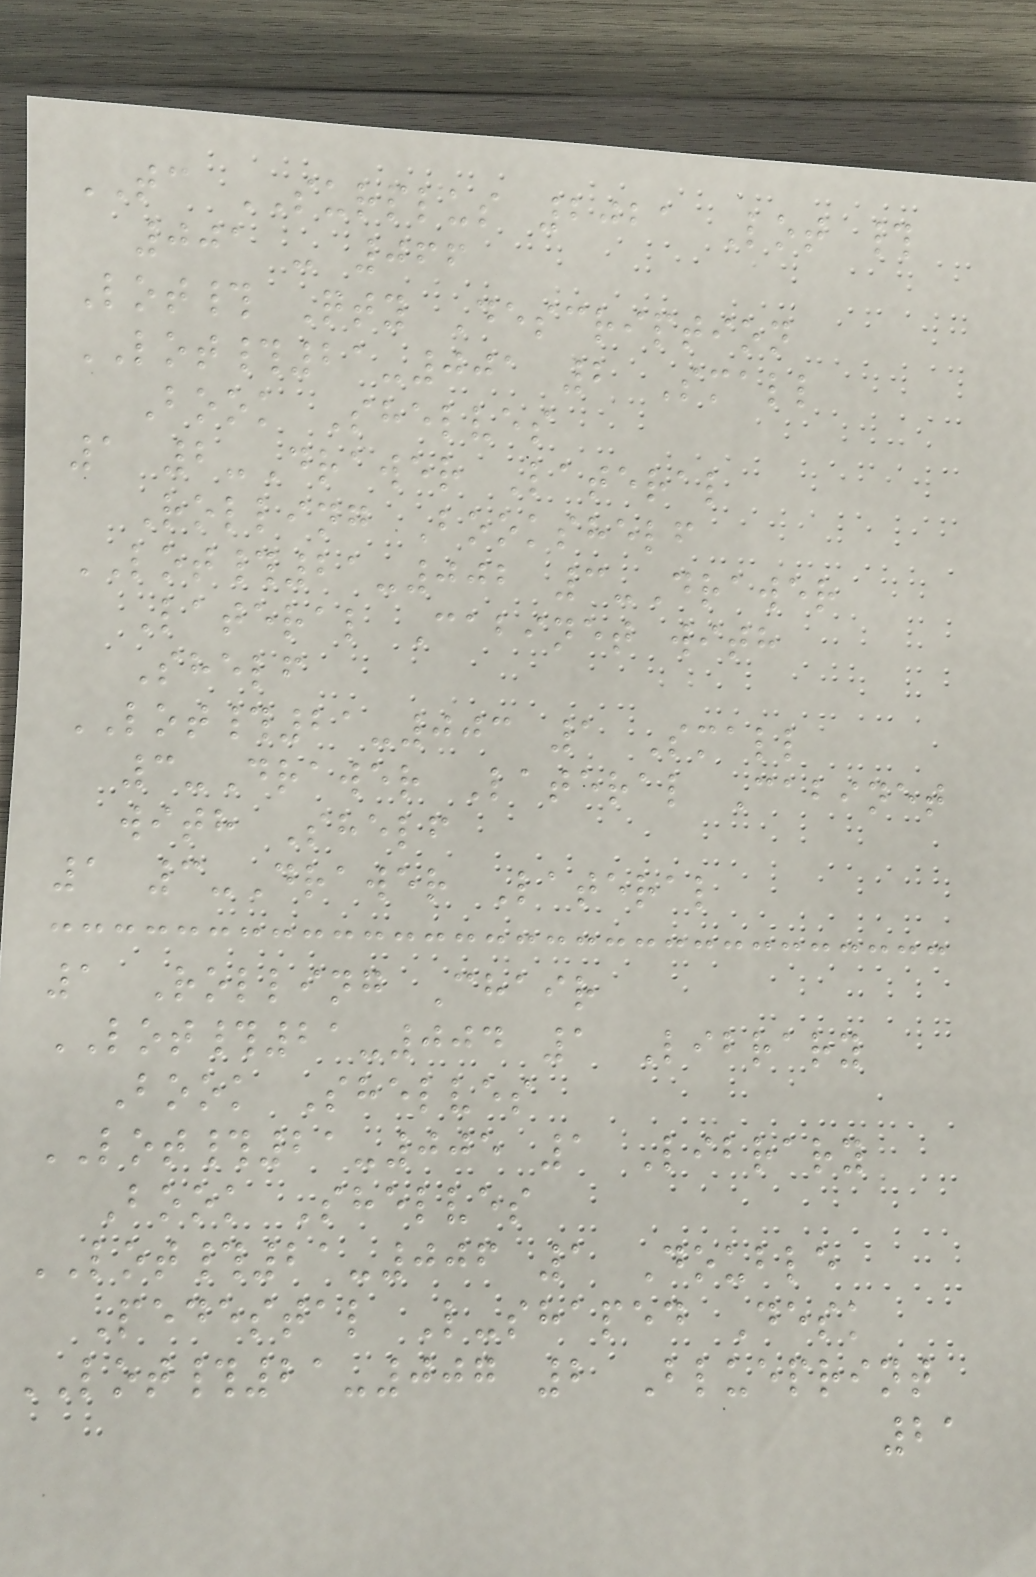TC SURPLUS 2021 Lot #
001 - 066
Lot# Qty Description
LOT#21-001 2 Small
Book Shelves
1 2-Drawer Lateral
Rolling Bookshelf
LOT#21-002 3-Drawer
Lateral Cabinet with
Shelf
LOT#21-003 1 Small
3-Drawer Lateral Cabinet
with Shelf
1 3-Drawer Lateral
1 Rolling Chair
LOT#21-004 1 Library
Book Shelves
LOT#21-005 1 Library
Book Shelves
LOT#21-006 1 Double
Pedestal L-shaped Desk
LOT#21-007 2 Blueprint
21
